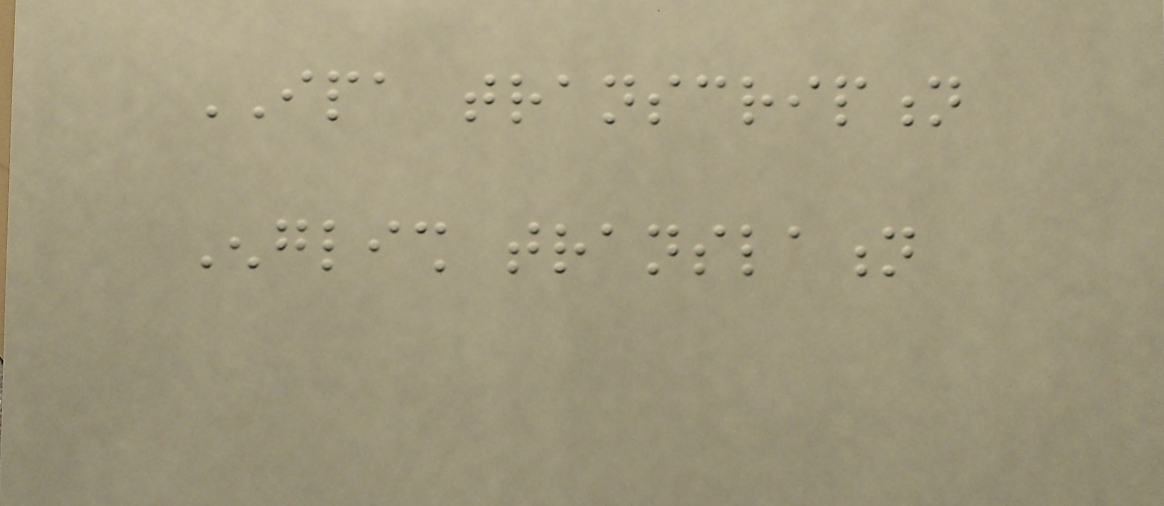IPA transcription
English translation
